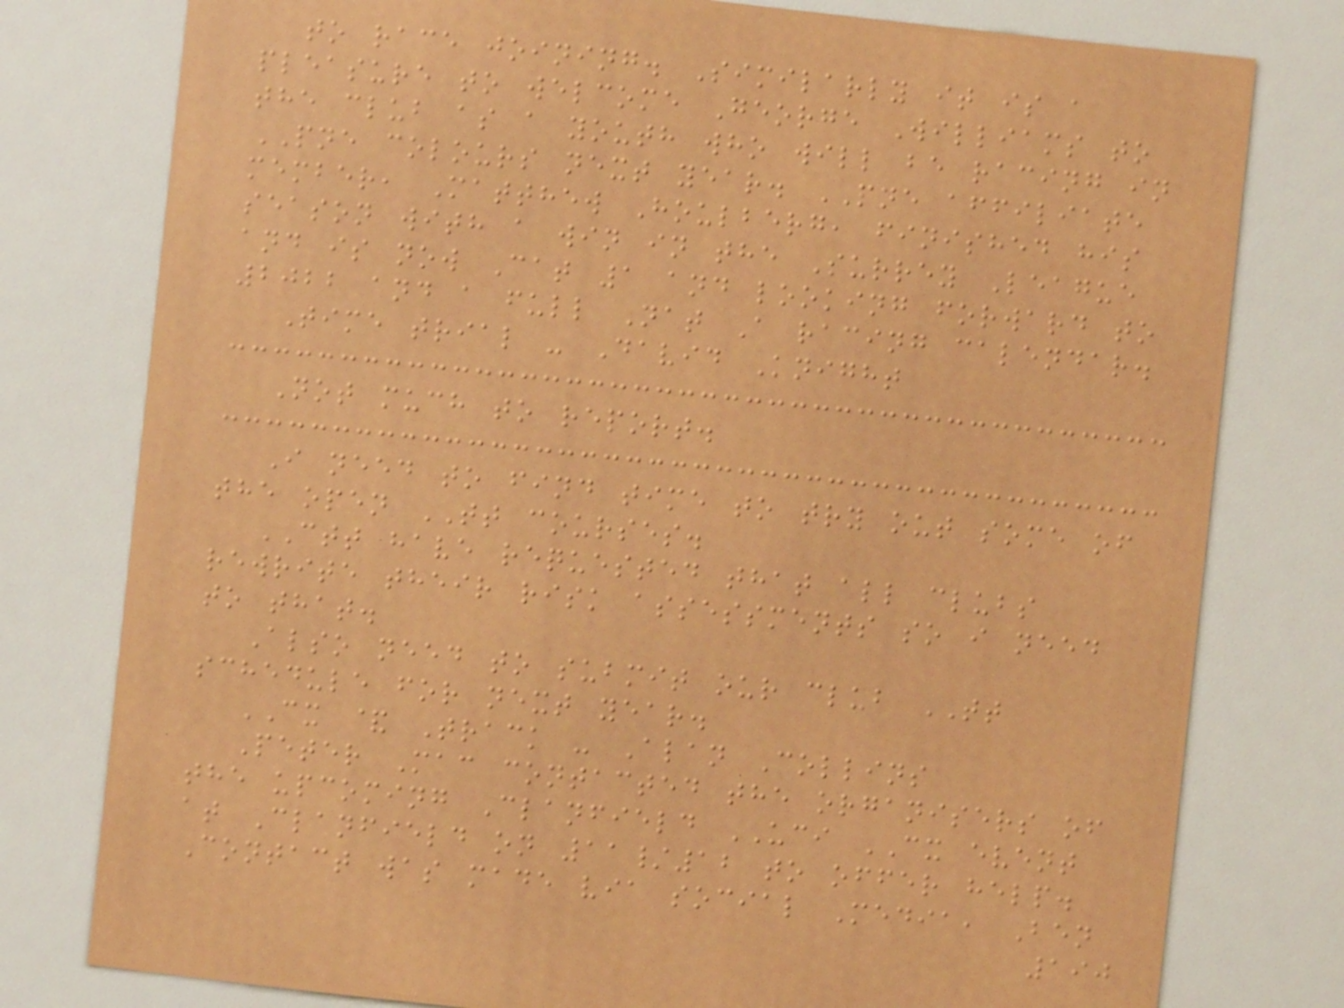to race joining. Similarly it is a
pleasure to welcome George Williams to
the club as a youth who will be racing in
PNE colours next year. PNE affiliate
member, Matthew Houlberg, finished his
season with a win in the Surrey League
and is now Cat 1 and looking forward to
2022 and a full Nat A racing calendar.
Time trial - David Knight
Not much to report.
I need to find time to try out some of
the open TT courses.
CTT have requested that all clubs
rewrite their risk assessments so i need
to that.
Also need to submit our club TT
schedule for next year.
CX & Track - Alan Collins
Peter Mac contacted the organisers of
the upcoming Clanfield UCI CX event
at Clanfield on 11/12 to offer help.
Contact was made via social Media, Ben
190
